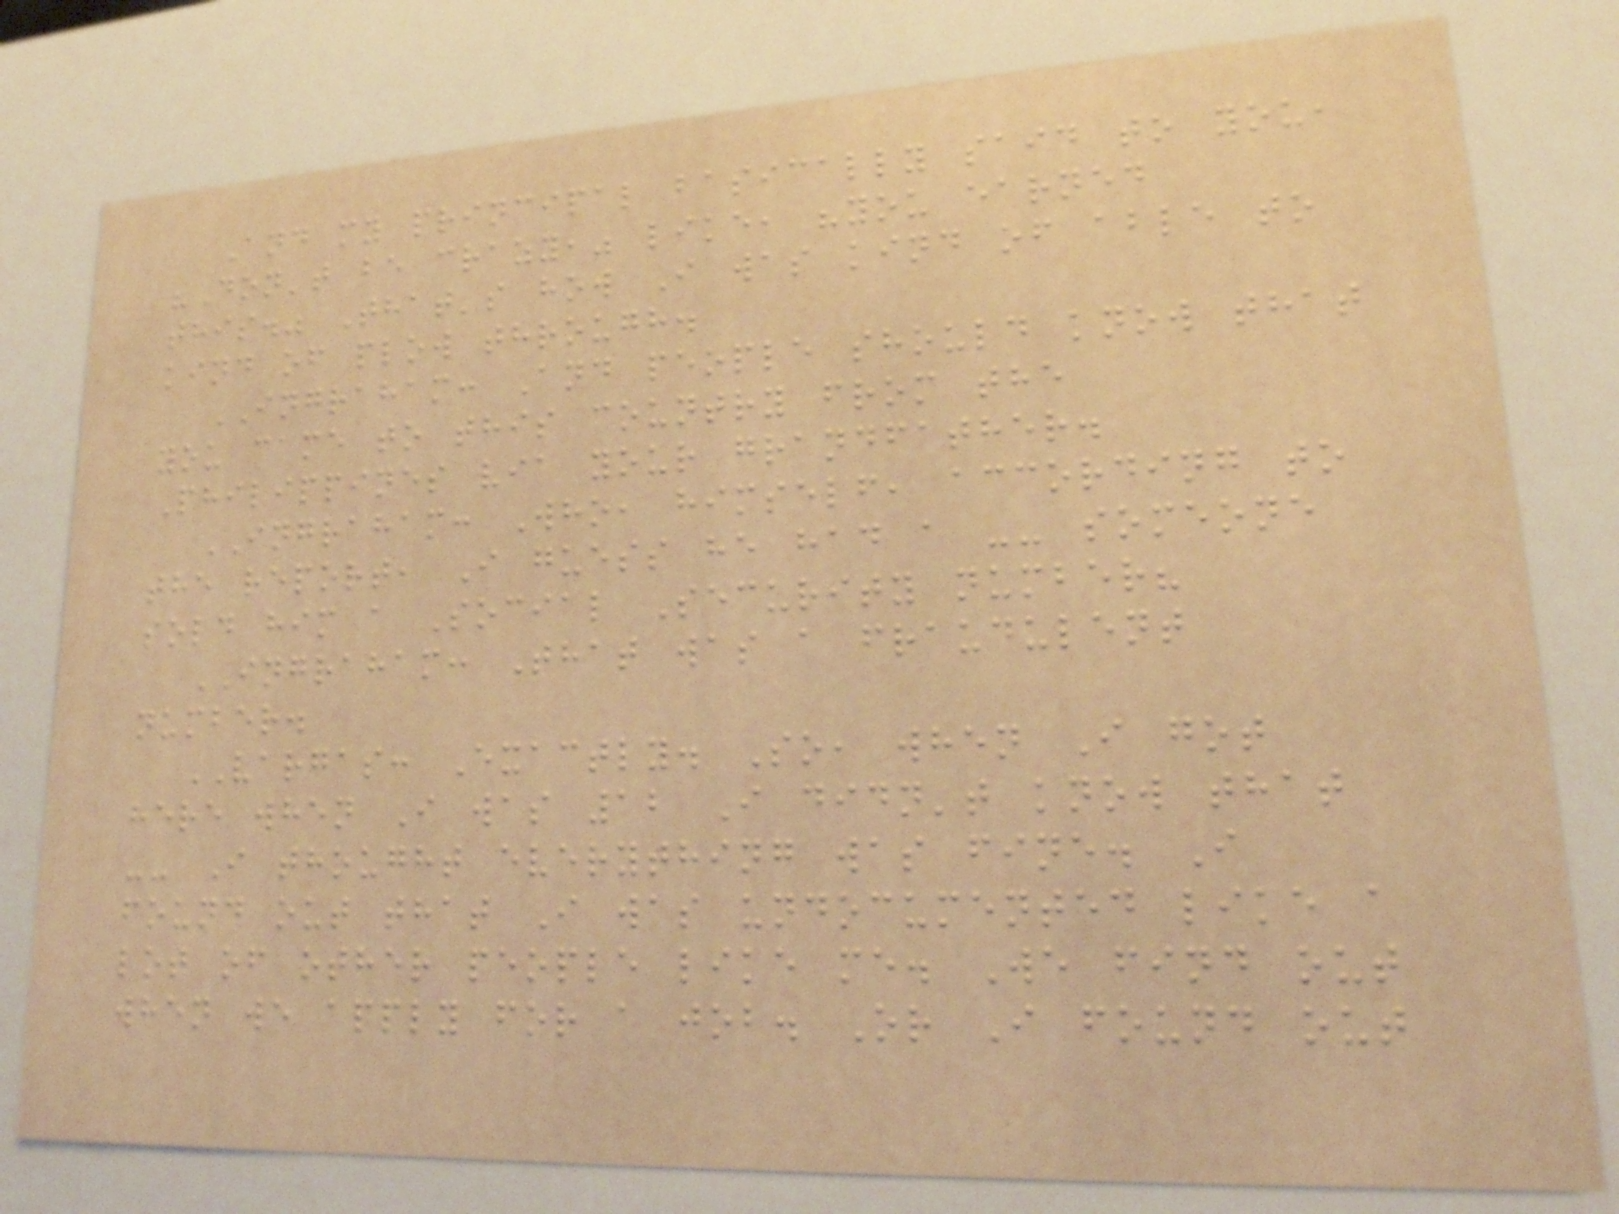And my principal basically said to you,
"Don't be crazy," like, "you earned
this." That's how I was kind of able to
kind of plow through.
INGRAHAM: And people should know that
you came to this country from the
Philippines via your grandfather.
INGRAHAM: Who, himself, according to
the report, I guess he had a -- someone
sold him a Social Security number?
INGRAHAM: That was a fraudulent
number.
VARGAS: Exactly. So, when I got
here when I was 12 I didn't know that
-- I thought everything was fine. I
found out that I was undocumented like a
lot of other people like me. We find out
when we apply for a job. Or I found out
